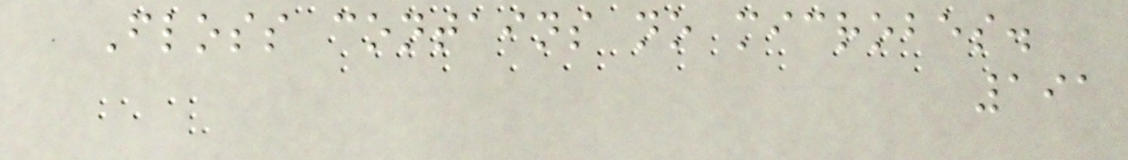Floss contains no microbes.
191
